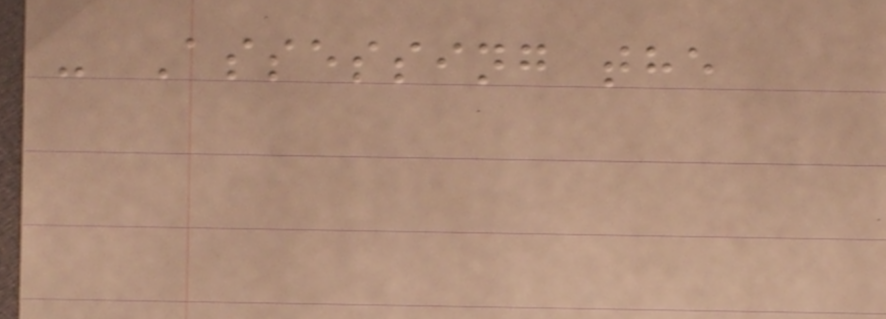- Assessing the
